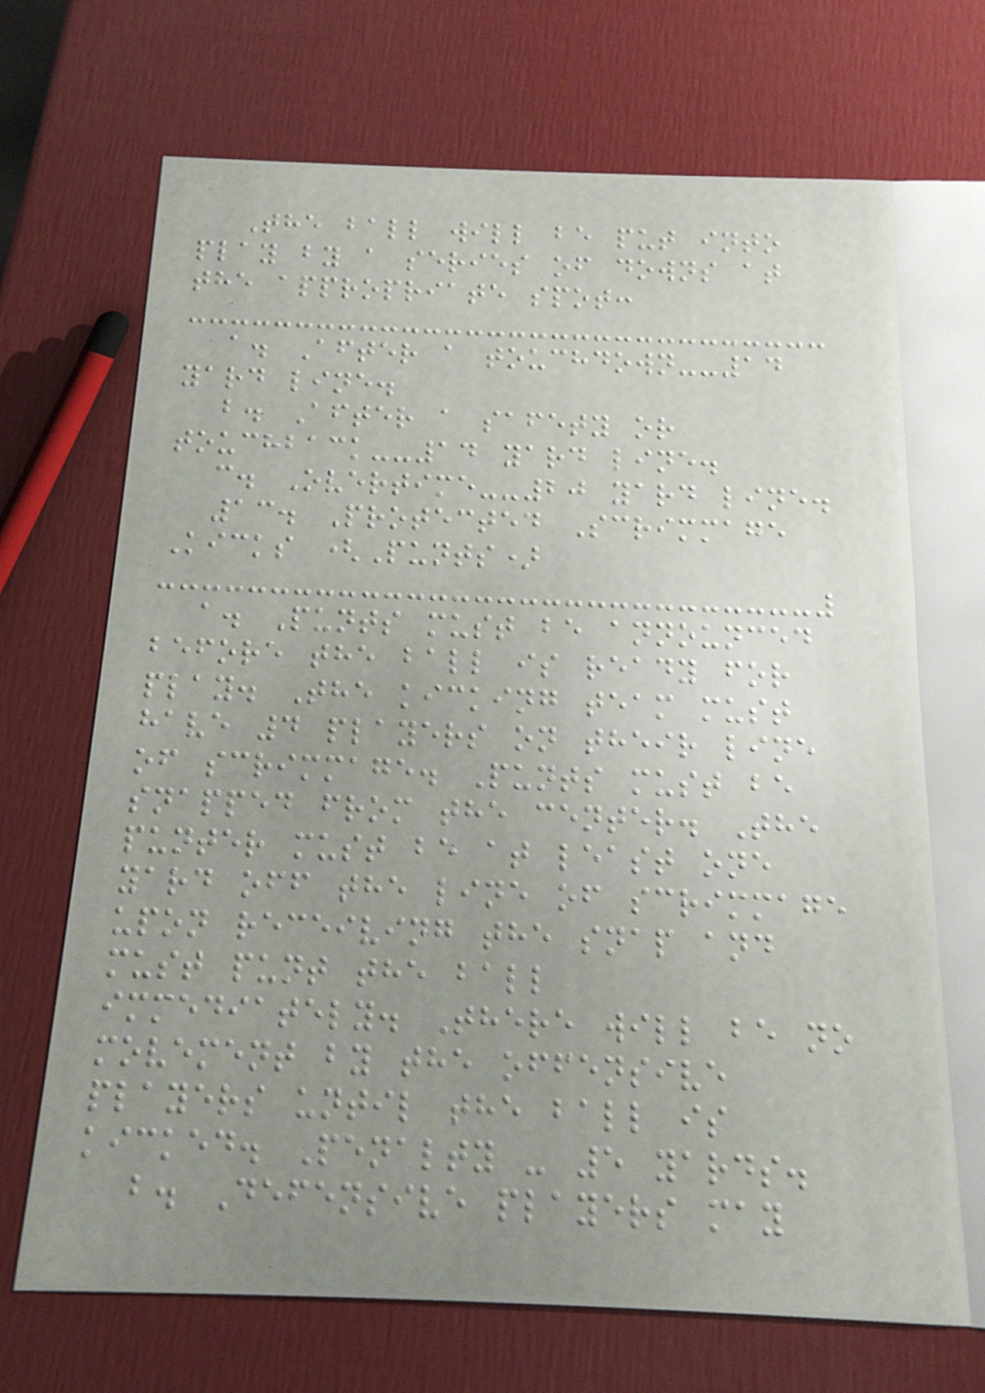The ball will be put into
play by a series of downs at
the appropriate spot:
a. After a touchdown--14
yard line.
b. After a safety or
touchback--14 yard line.
c. Overtime--20 yard line.
13. Protected Scrimmage
Kicks (Punts)
a. Punts must be announced
before the ball is ready for
play. The kicking team must
have 4 players on their line
of scrimmage. Punts must be
snapped from the center. The
punter must be at least one
yard off the line of scrimmage
upon receiving the snap and
must punt the ball
immediately. There will be no
movement by the offensive
players until the ball is
kicked. Penalty - 5 yards.
b. Defensive players may
